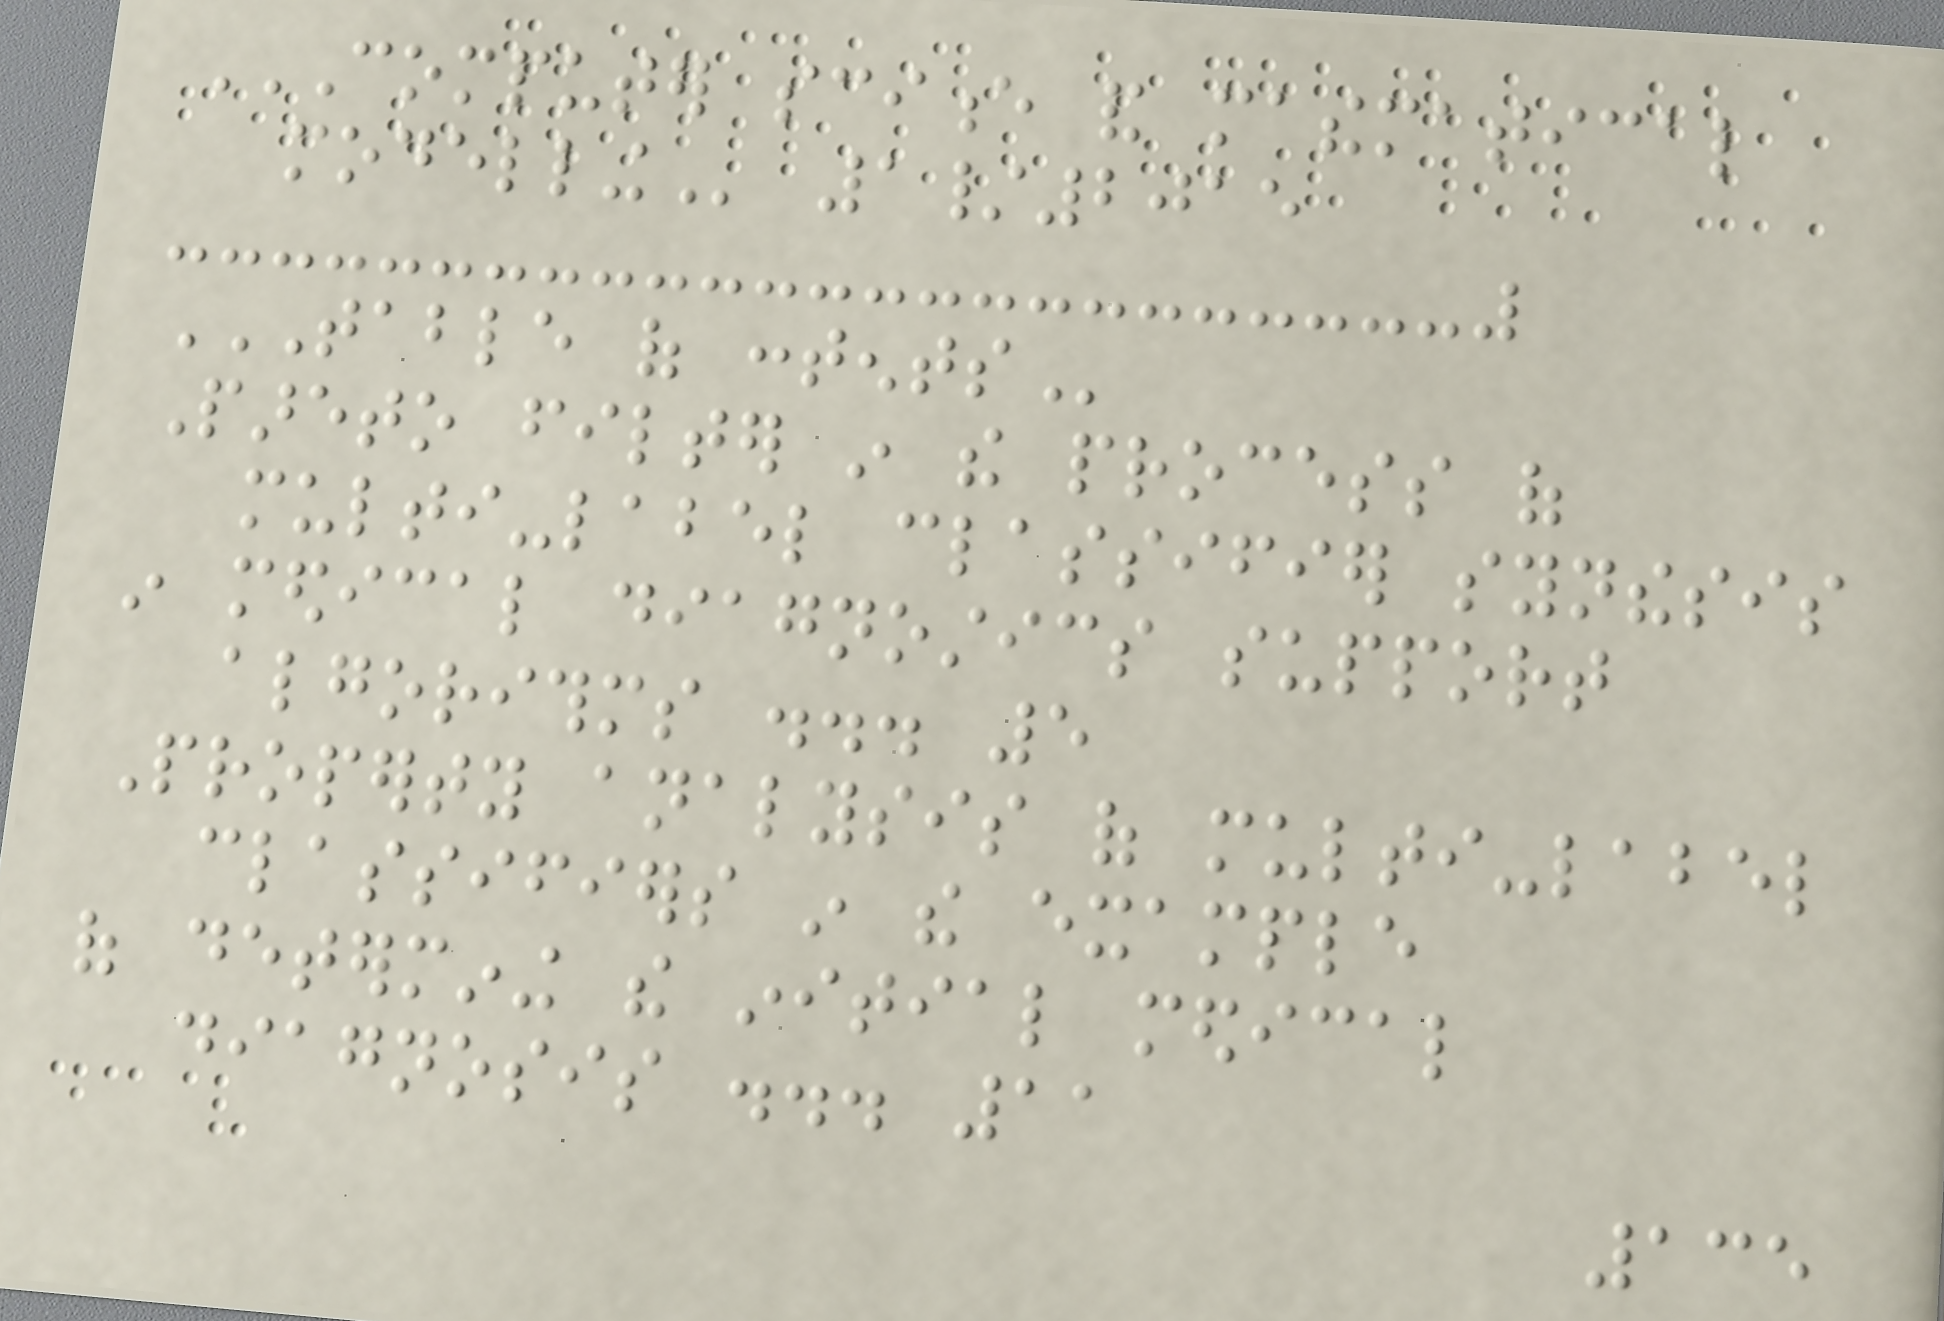COMPUTER SCIENCE AND MATHEMATICAL
MODELLING 1/2015
TABLE OF CONTENTS
Pareto filter in the process of
multi-label classifier synthesis
in medical diagnostics support
algorithms ... 5
Property analysis of multi-label
classifiers in the example
of determining the initial medical
diagnosis ... 11
135
